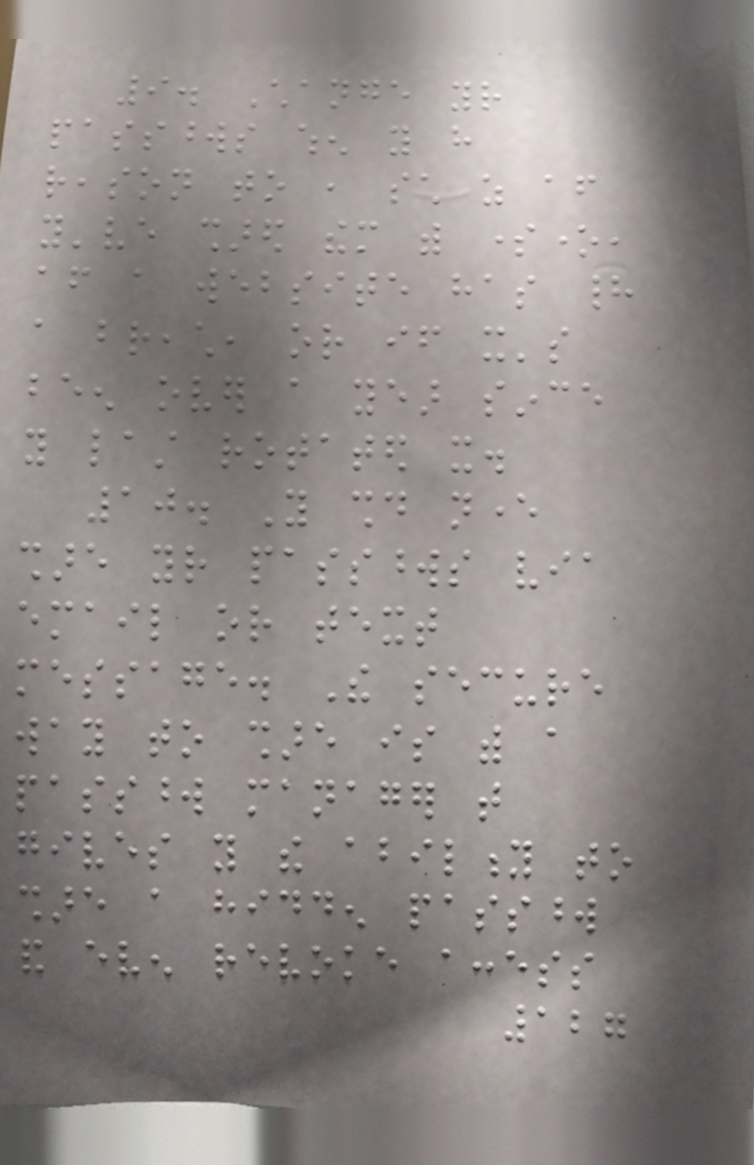9. Change your
passwords when you have
reason to , such as after
you've shared them with someone,
after a website has had
a breach, or if it's
been over a year since
you last rotated it.
10. You should never
share your passwords via
email or text
message. The secure
way to share is with a
password manager that
gives you the ability to
share a hidden password
and even revoke access
127
